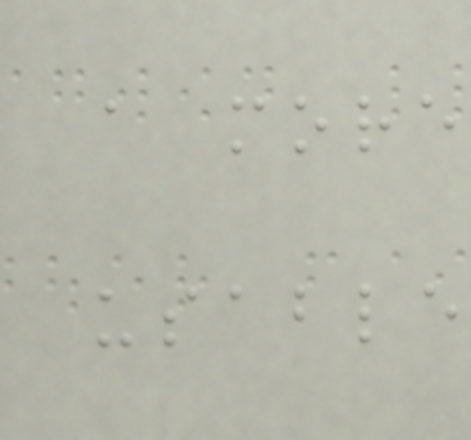a more
usable
